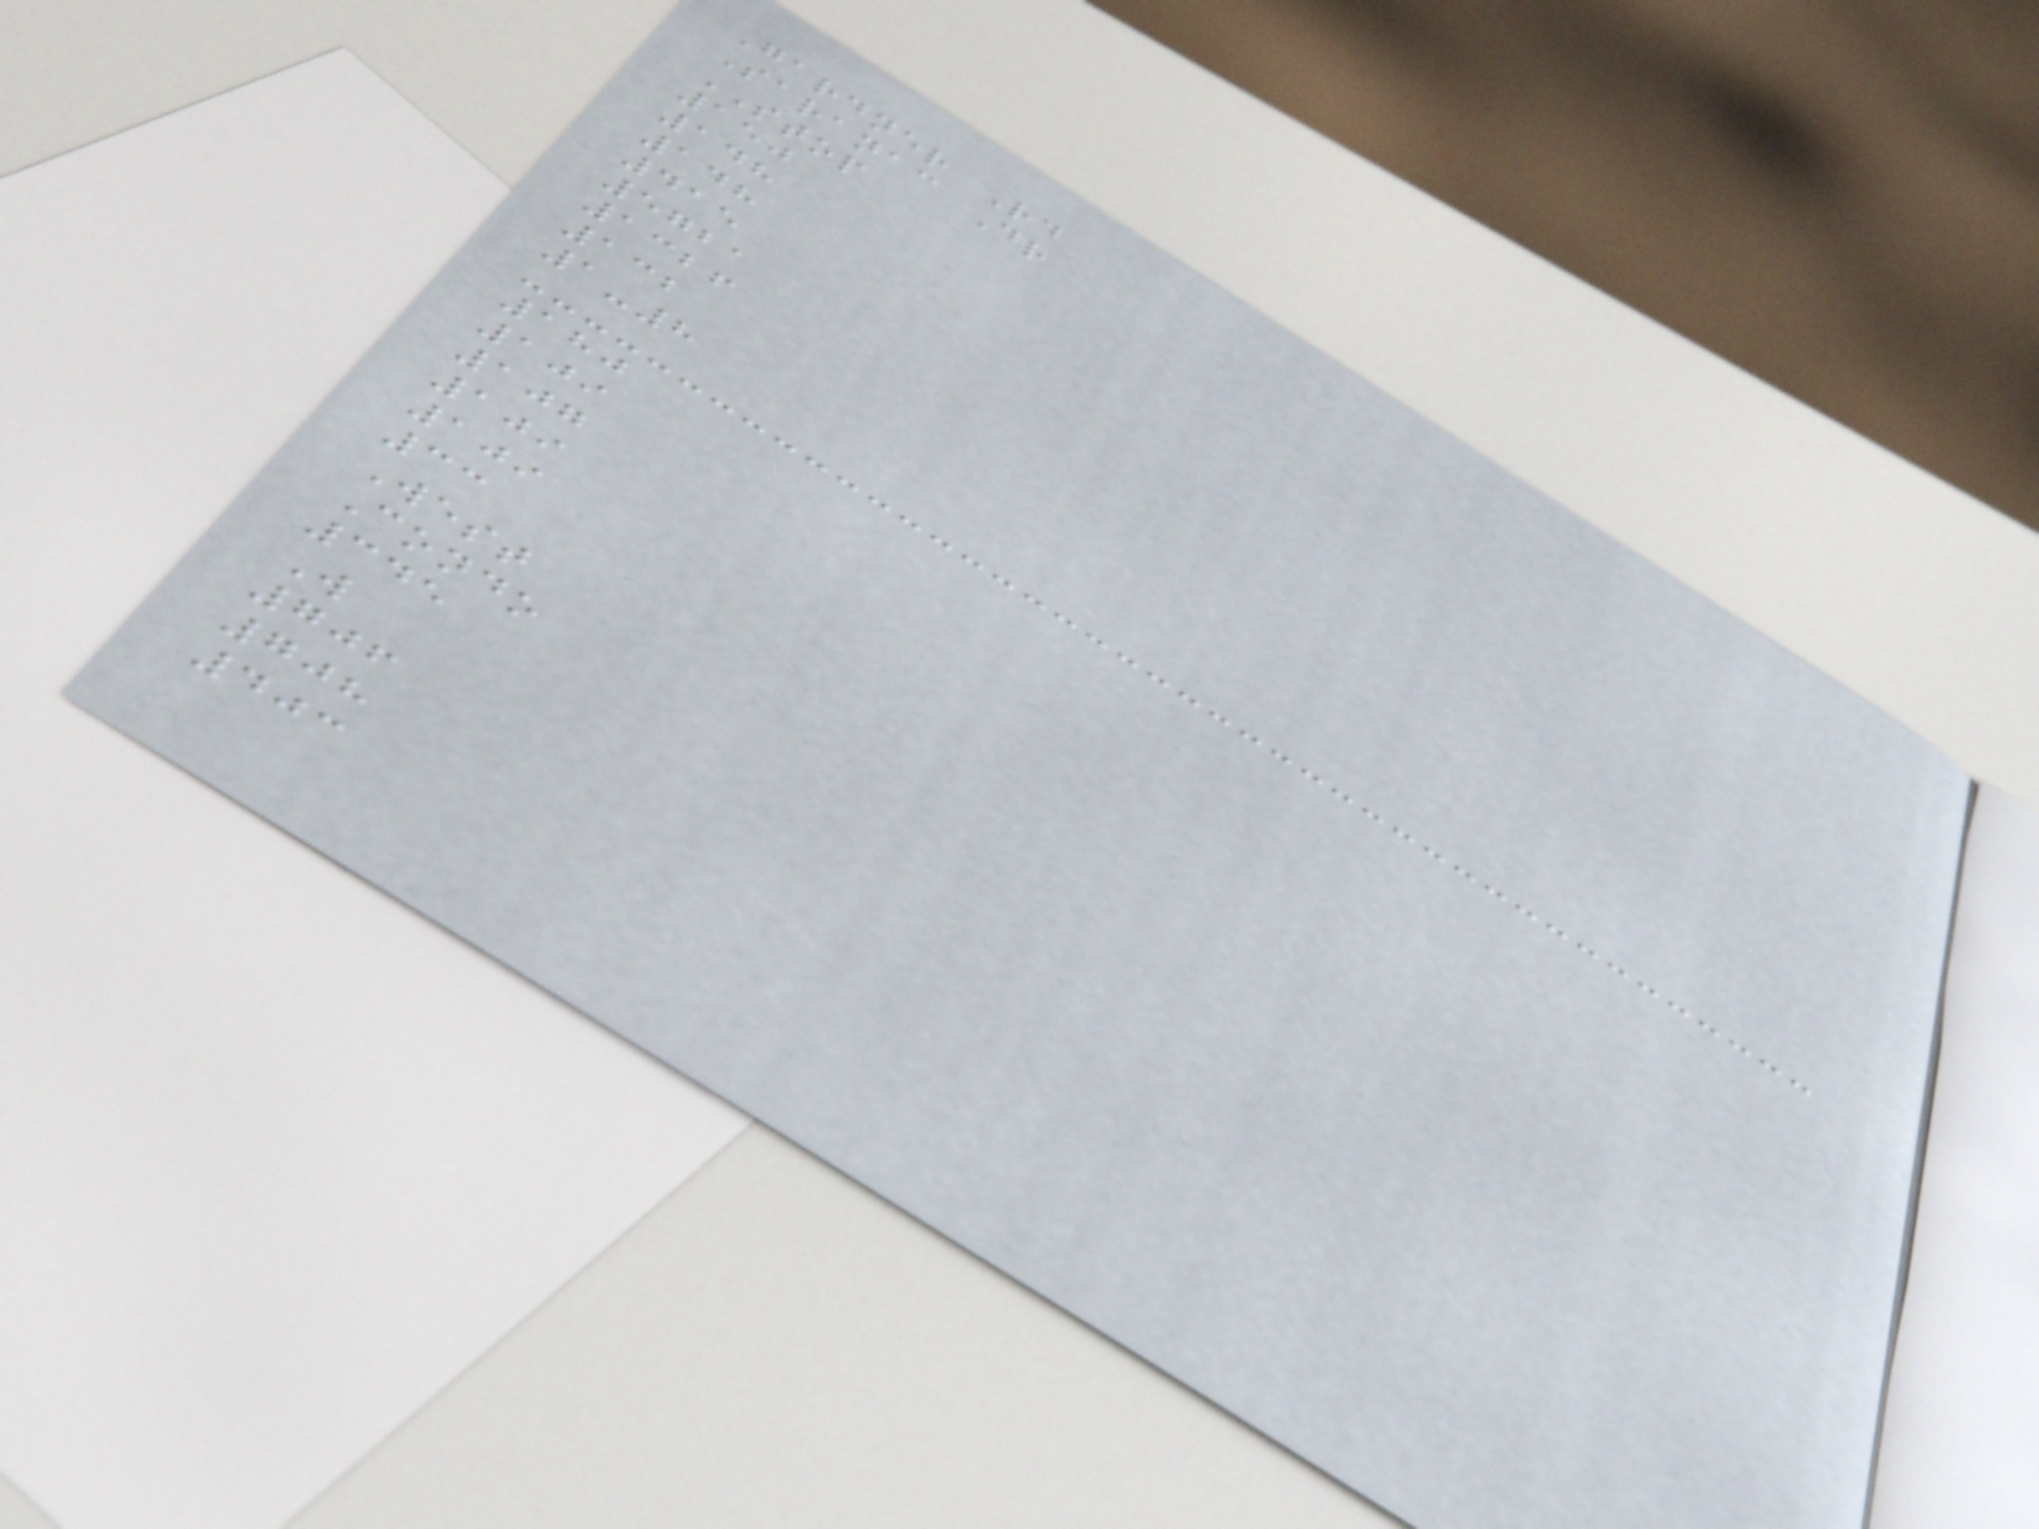Gardner Rd
Saranac Dr
STOP
150
148
148
415
5721
1326
132
1-8
180
109
107
109
109
33
West
Condo
345
W
706
708
403
